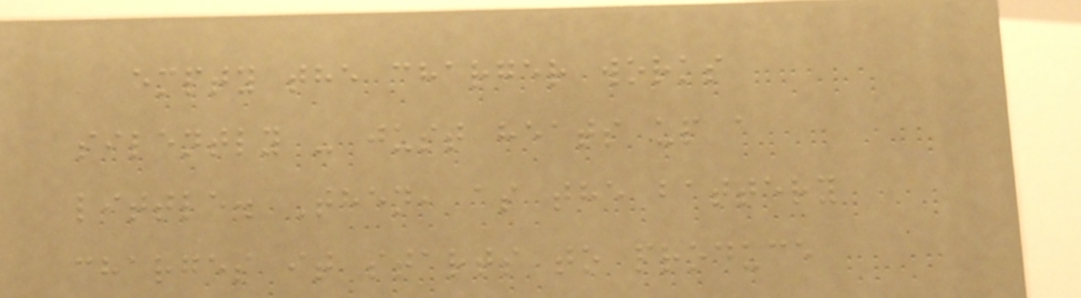empty the charger works
silently - just heats up a
little. Then, as the battery
charges it starts to produce
